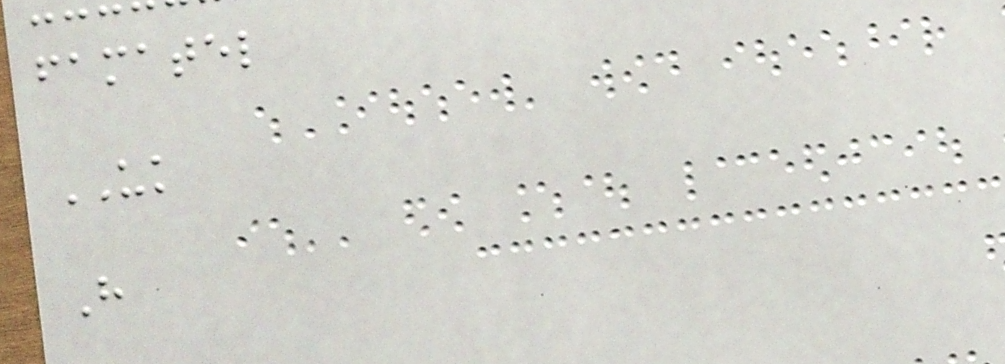famatel
UK
H
